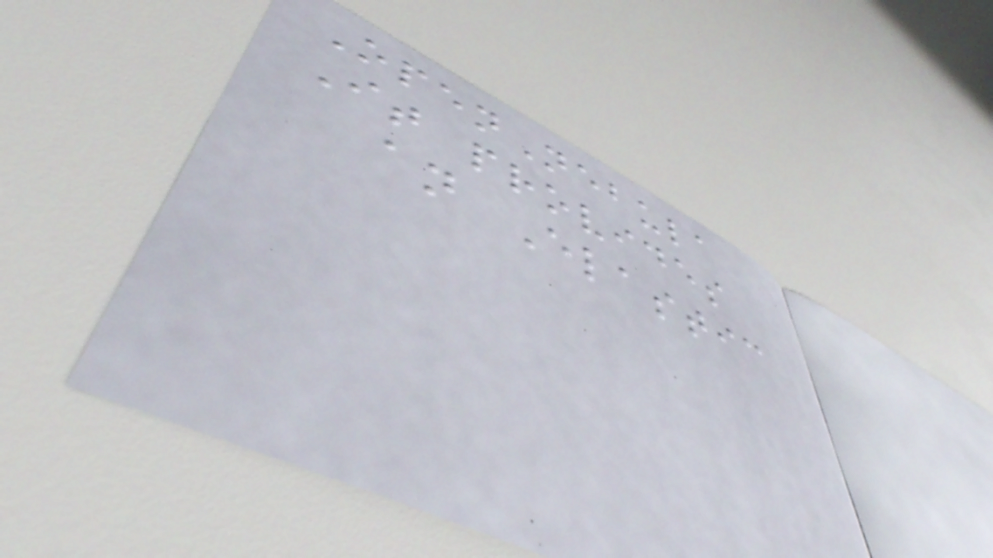OpenNebula
It provides
an Elastic
